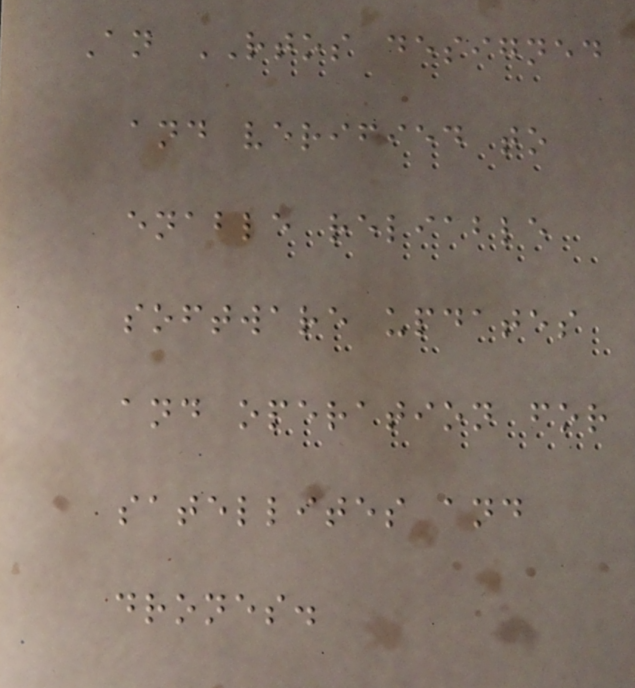An RTOS designed
and verified to
enable reliable
software updates
and operation for
satellites and
drones.
